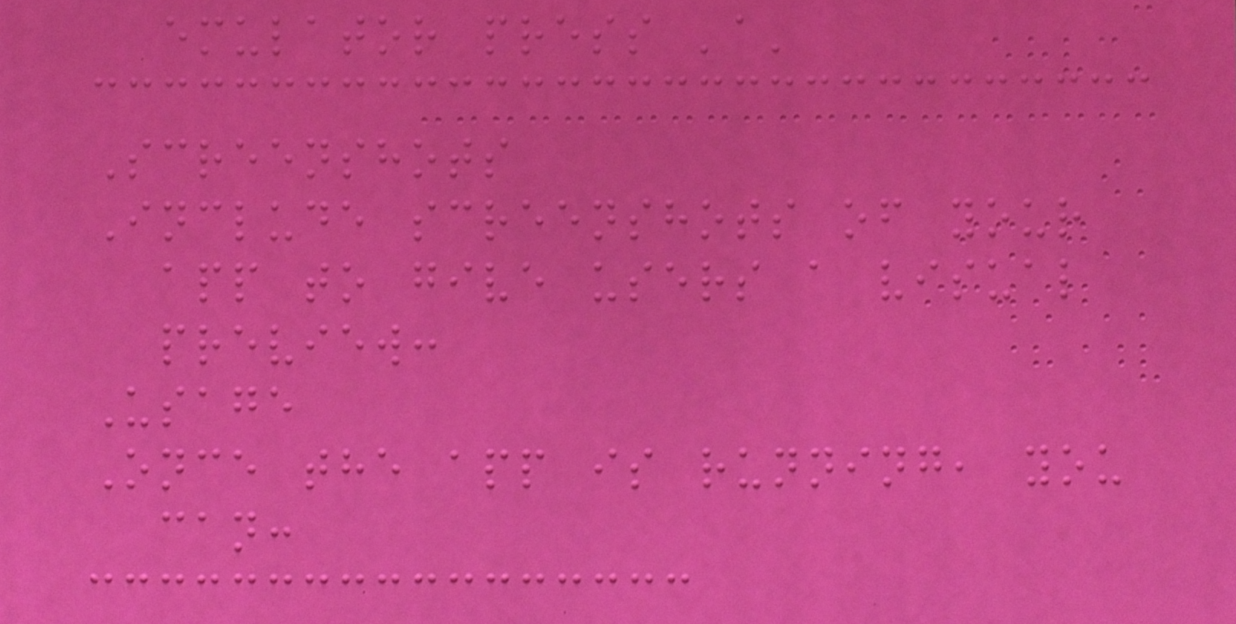emulator press 'a'
Screenshots
Include screenshots of your
app to give users a visual
preview:
Usage
Once the app is running, you
can:
